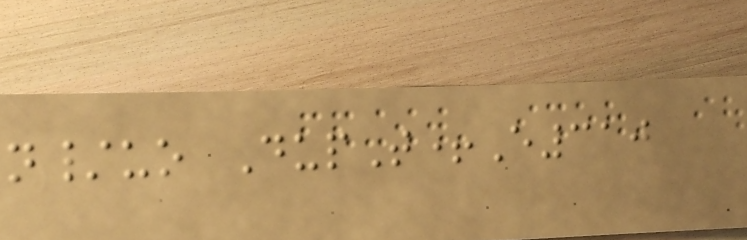n/uo DupT+E310
